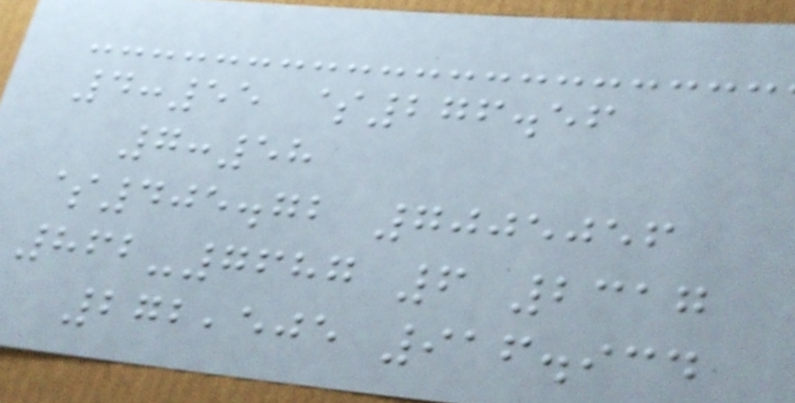4:55 $276.56
7:58
$405.72 7005056
862-7687 6 2317
272,505 916.934
